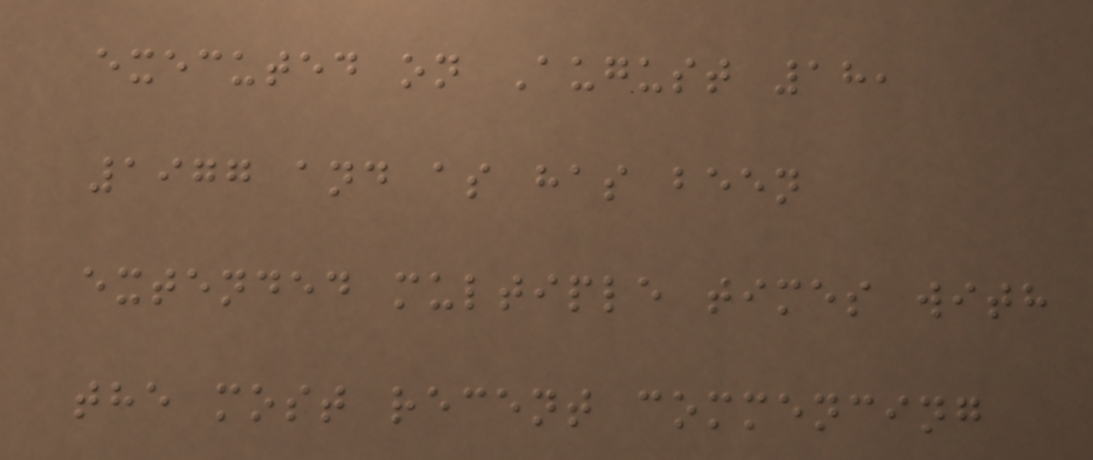executed on August 18,
1977 and as has been
extended multiple times with
the most recent commencing
